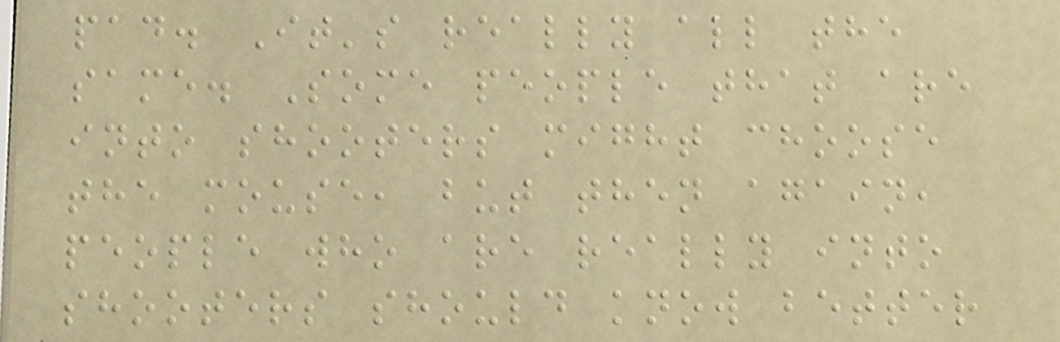pad. It's really all the
same. Some people that are
into shooters might choose
the mouse, but then again,
people who are really into
shooters should know better
